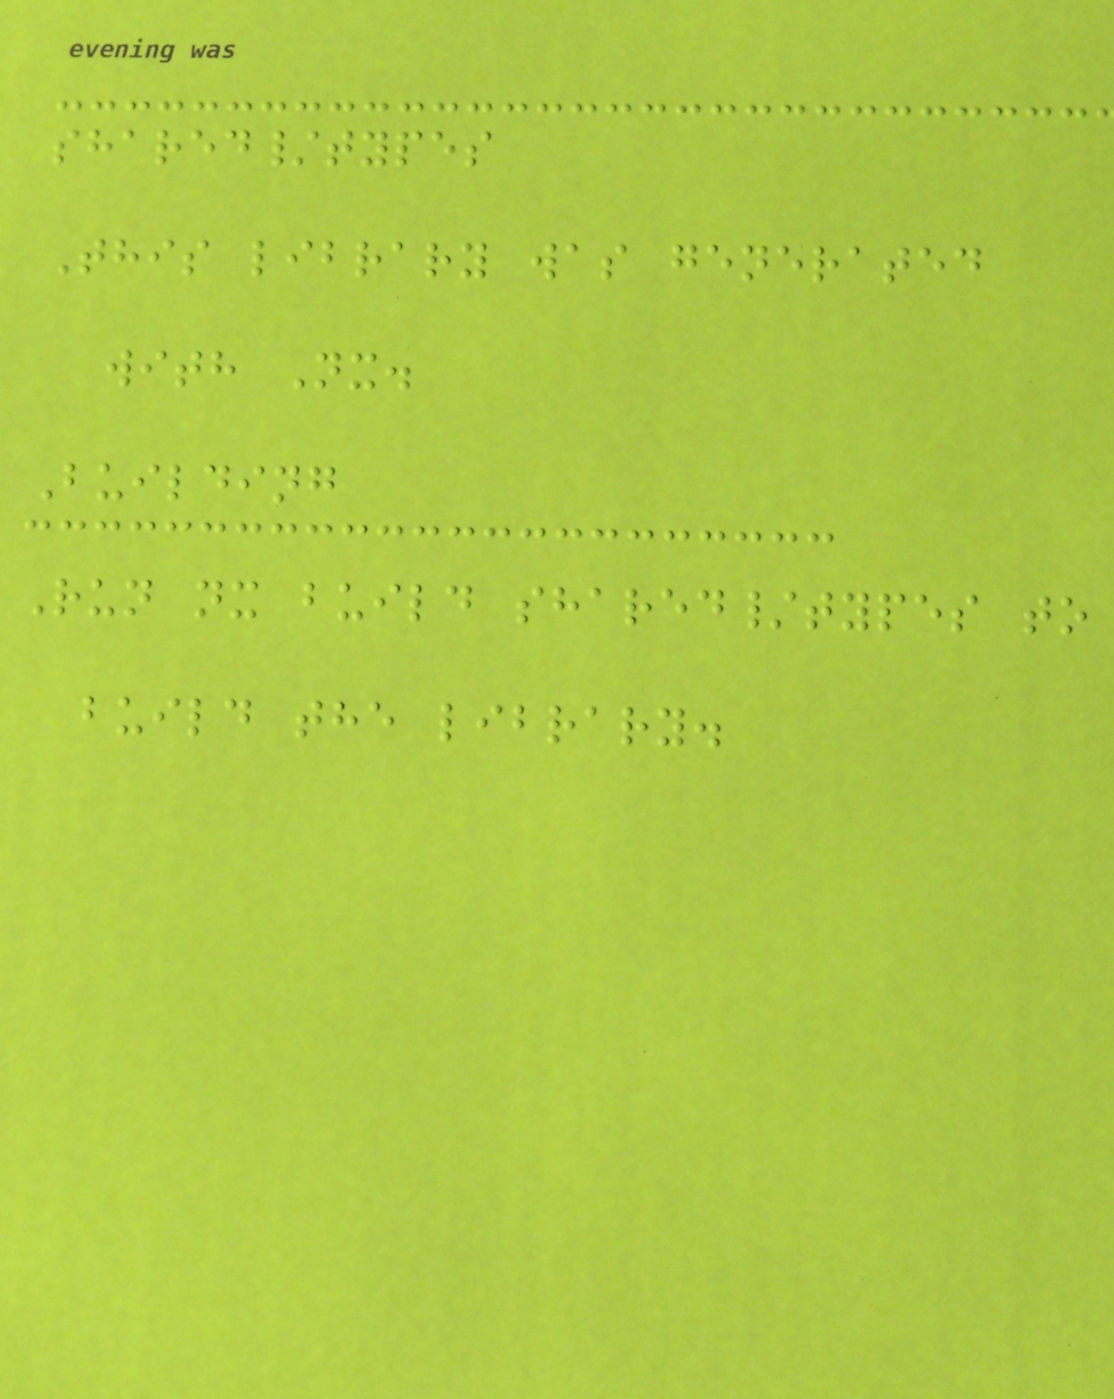shared/types
This library was generated
with Nx.
Building
Run nx build shared/types to
build the library.
